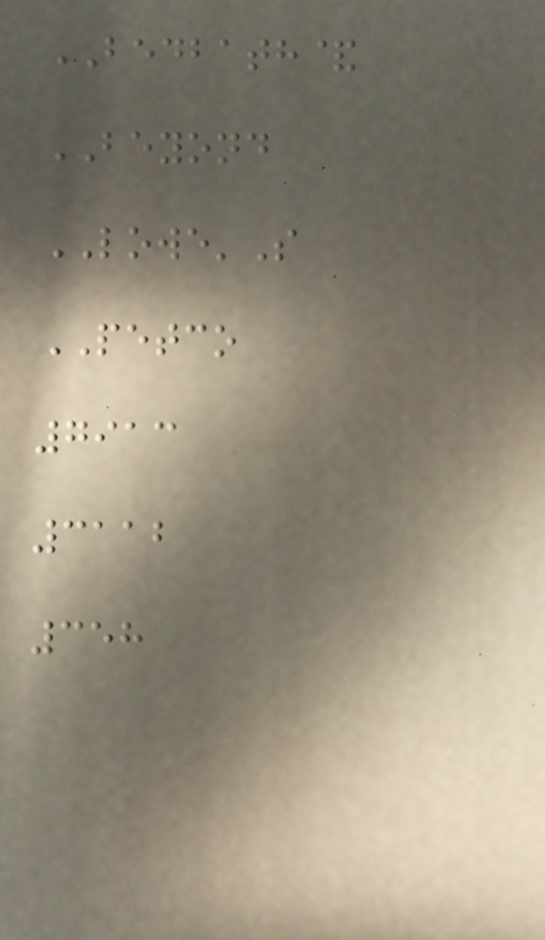BEDBATH&
BEYOND
LOWE'S
PETCO
7913
3112
358
